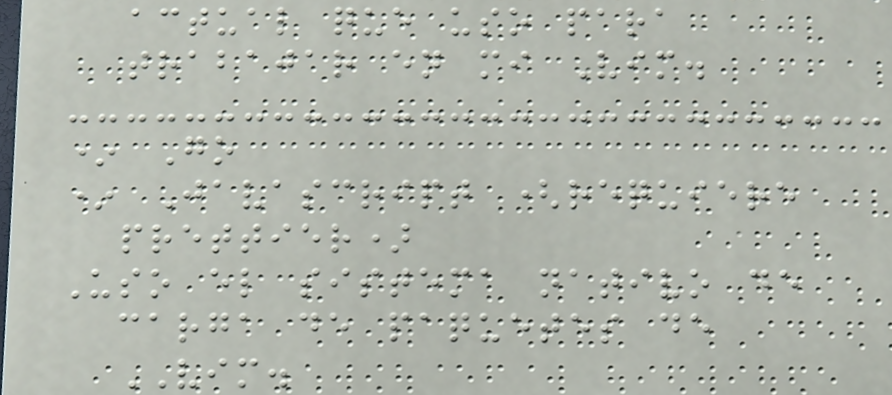actual que uso para
trabajar en mi Vim.
* Go
* Javascript (requiere
prettier)
Uso el sistema nativo de
carga de paquetes de
VIM.
